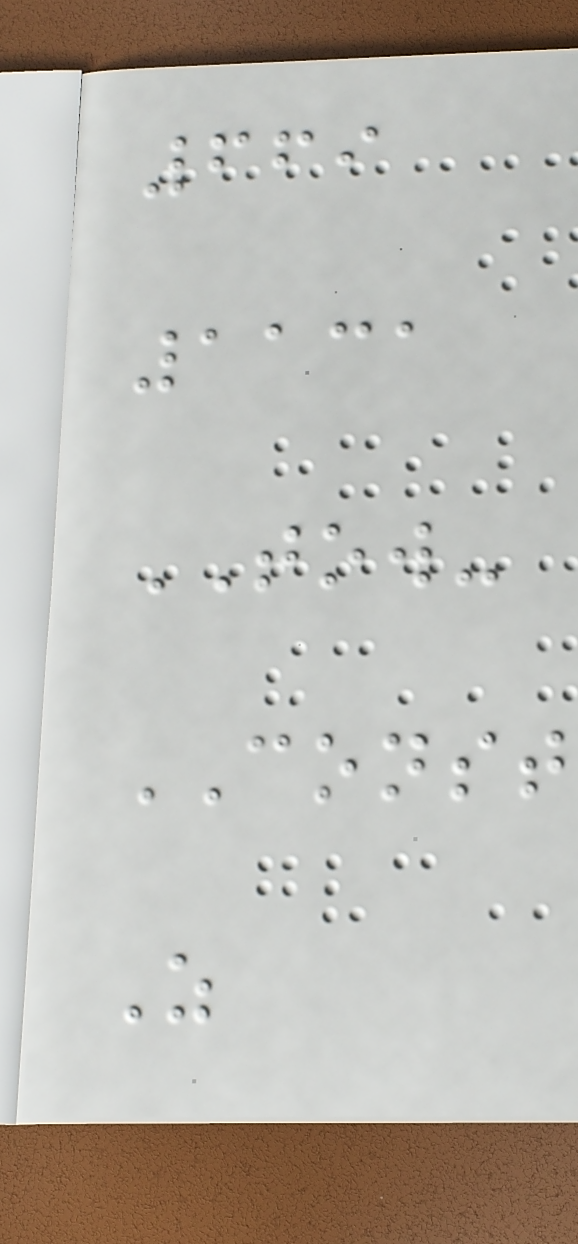669
1131
TOW-
CONST
Z
